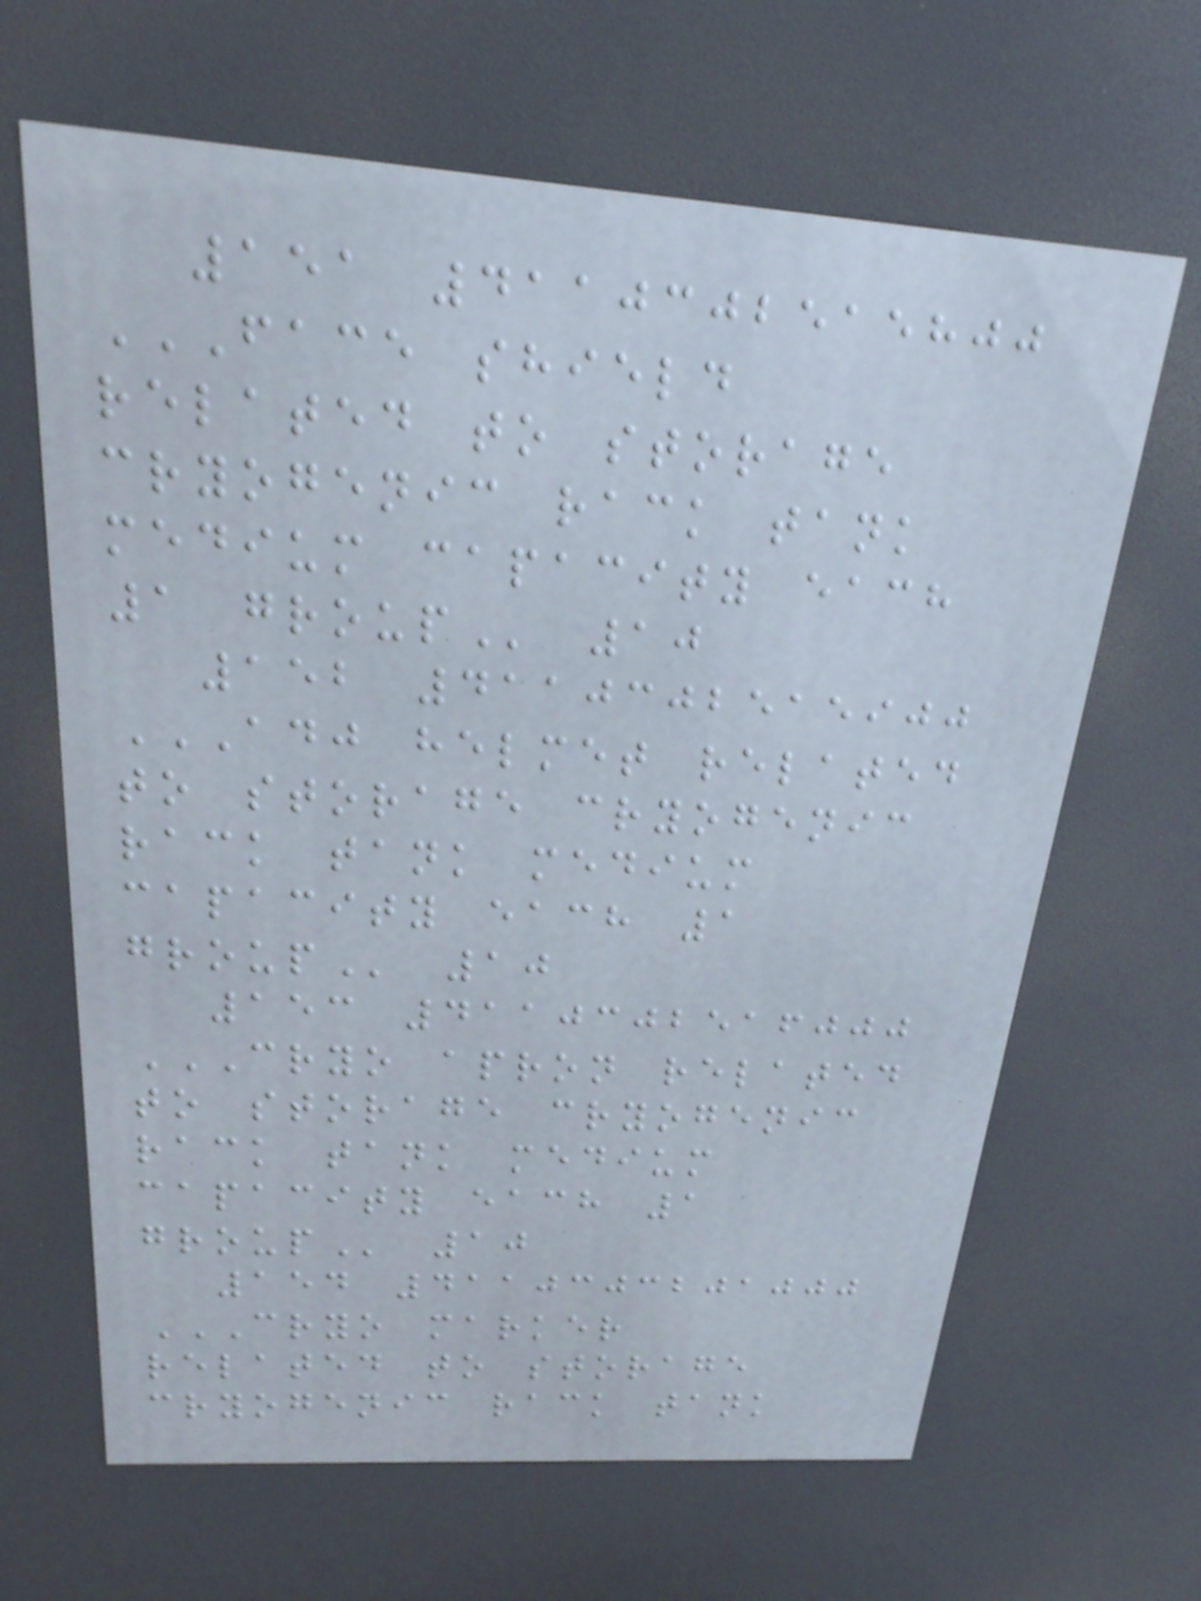151 4110302515800
FACE SHIELD
RELATED TO STORAGE
CRYOGENIC RACK TANK
MEDIUM CAPACITY EACH
1 GROUP 10
152 4110302515900
ADJ HELMET RELATED
TO STORAGE CRYOGENIC
RACK TANK MEDIUM
CAPACITY EACH 1
GROUP 10
153 4110302516000
CRYO APRON RELATED
TO STORAGE CRYOGENIC
RACK TANK MEDIUM
CAPACITY EACH 1
GROUP 10
154 4110303201000
CRYO MARKER
RELATED TO STORAGE
CRYOGENIC RACK TANK
